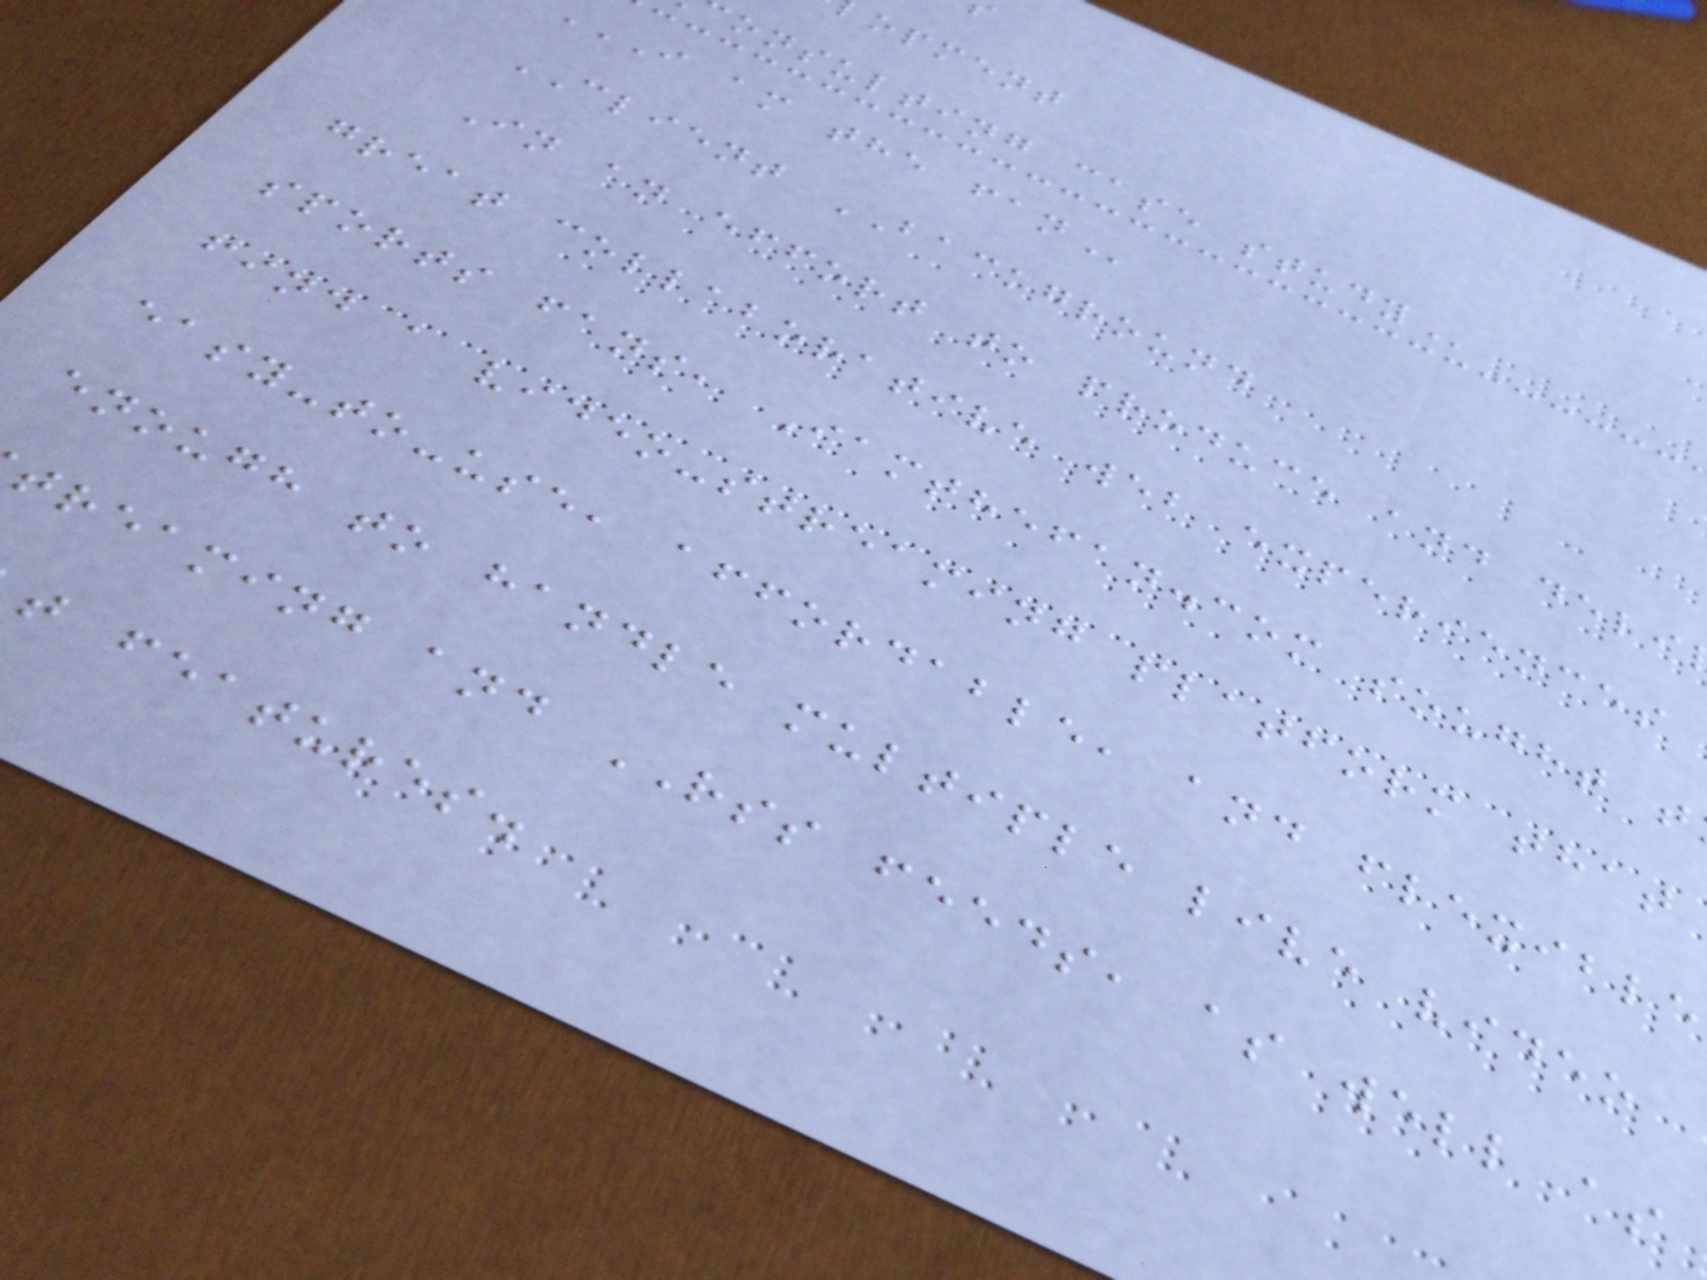opment
onsulting case
I am the
CLIENT BACKGROUND
In an effort to produce and deli
great collaborative web experiences
sports fans, Iamthefan.com sought t
find a video-streaming platform that
easy-to-use, affordable, and flexible
enough to handle multiple live video
treaming and RSS feeds, as well as
t features.
